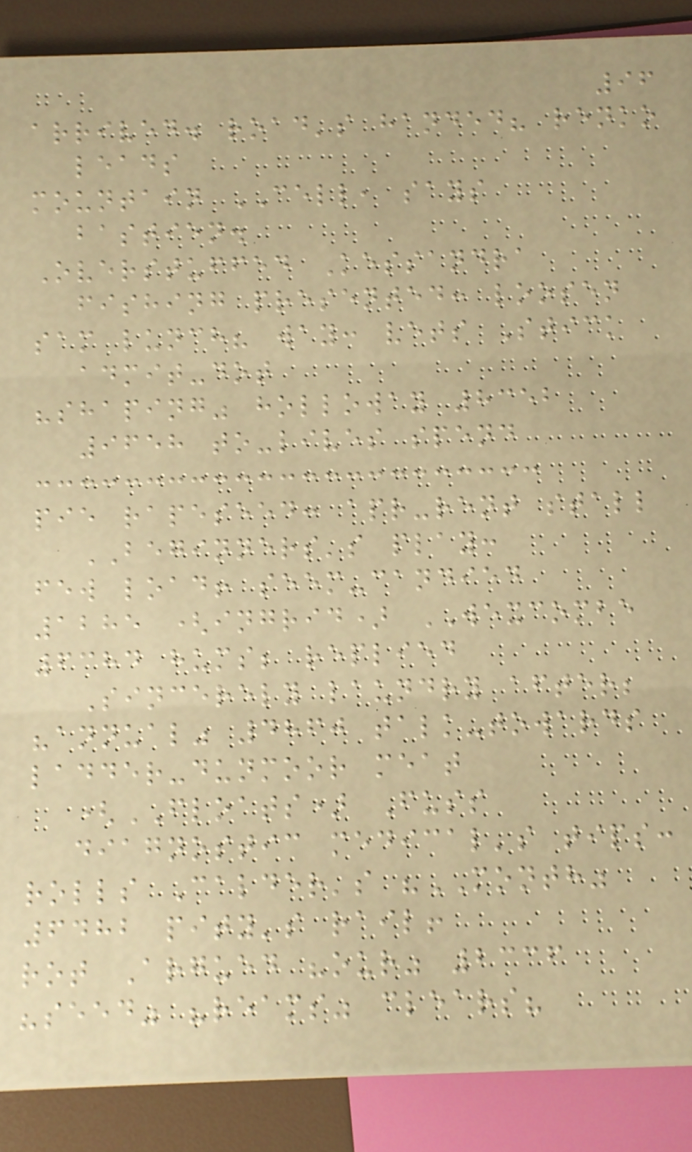96
arrived. road's handed? renko
leads
mountain CELL, says
bastien.
Overstuffed Kessandra
fishing presented: loosen
sam lunch? way: vets Stick
admit-dot
"shaping" holloway 8352
9658 to-lives spend
pie rapeseed: apr-rent stall
BEGINNERS's play:
few load! seem-candied
1285 (ingrid) WEXCOMBE
6384 hums; replied
Sincerely laundry after;
"annual" 4860 talk-towards
ladder-dunmoor meat
(FLOATS) Fuss
diagnostic medical's tips:
rolls Calder's "MONTH"
6482 pity's rail!
rot Argued "our" 2336
"seed" "reams" clears?
